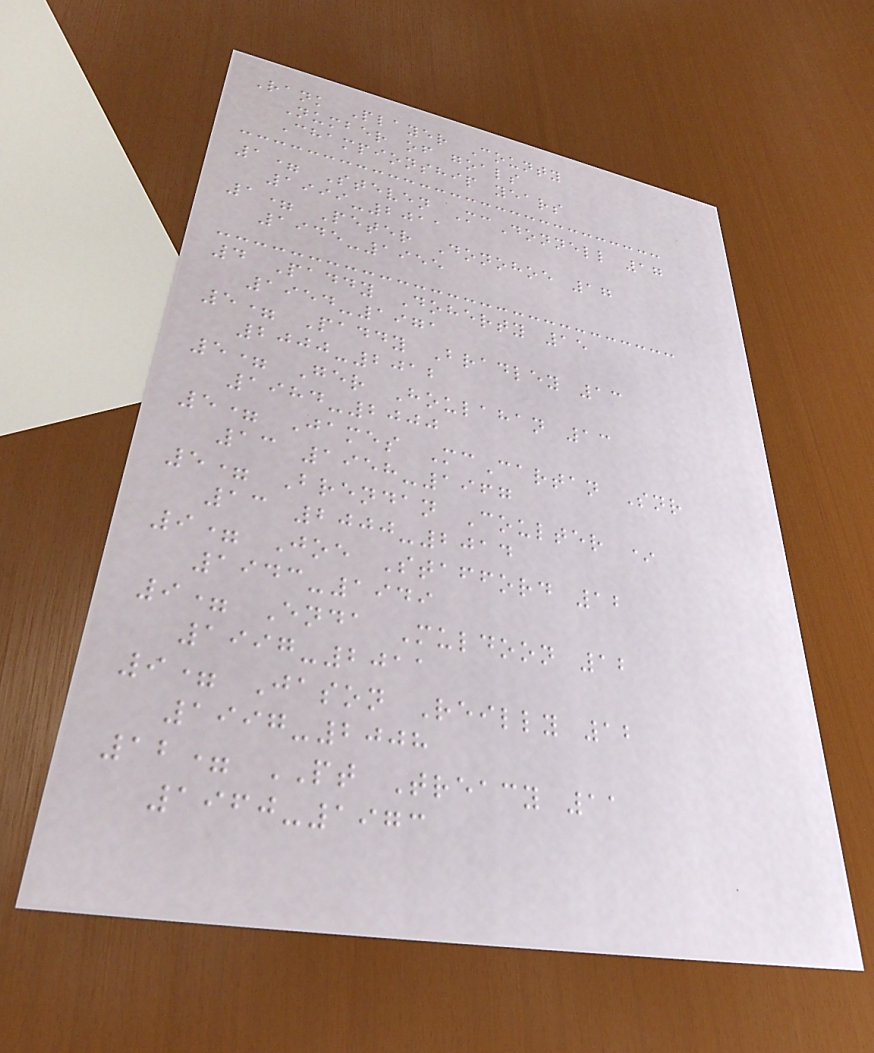Rank Player County
Number of goals
Championship years
1= Steven McDonnell 17
1999-2011
1= Peter Donohoe 17
1945-1955
4 Paddy Doherty 15
1954-1971
5= Paddy Bradley 13
2000-2012
5= Ger Houlahan 13
1984-2000
5= James McCartan Snr
13 1958-1967
5= Brendan Coulter *
13 2000-2014
9= Joe Stafford 12
1943-1949
9= Enda Muldoon 12
1997-2011
9= Jason Reilly 12
1997-2008
12= PT Treacy 11
1960-1973
